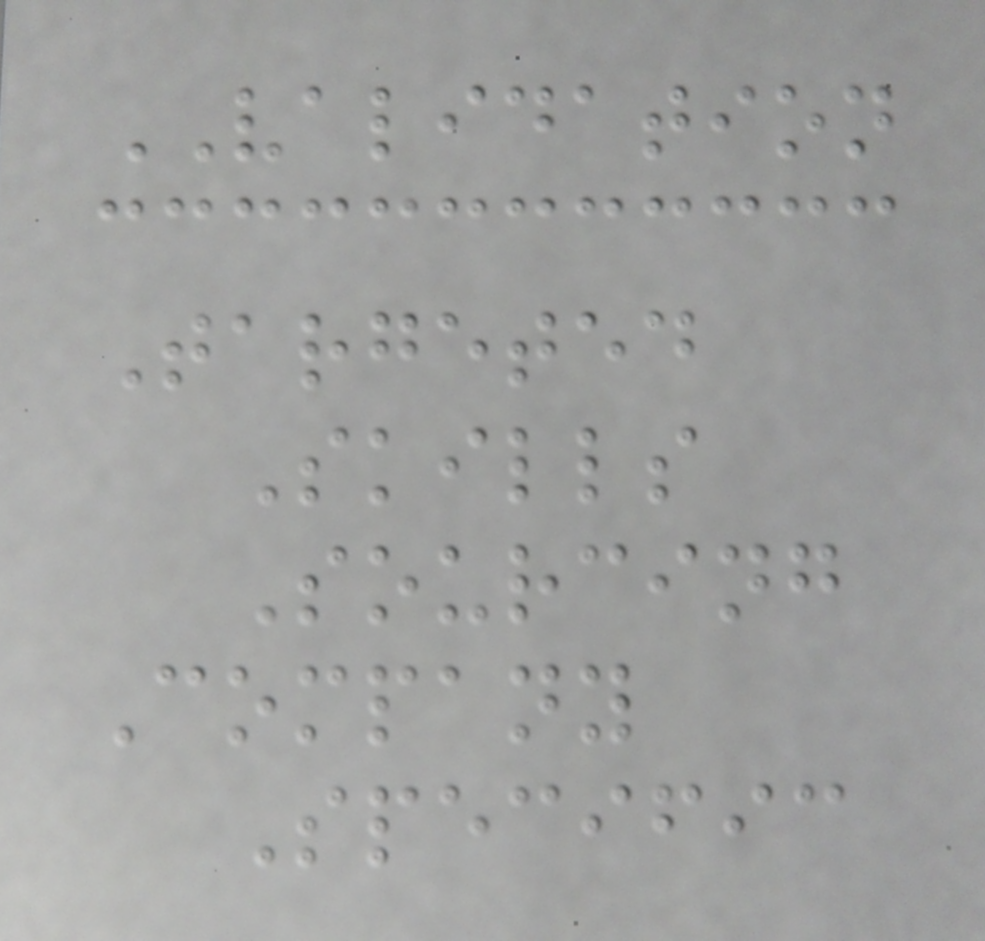VALIDATION
Targeted
Skills
Sourcing
Company
Specific
